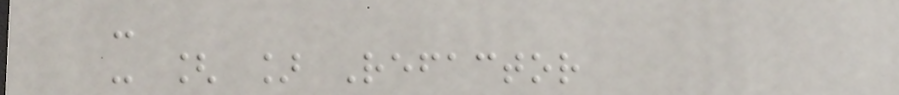-
- [ ] Refactor
